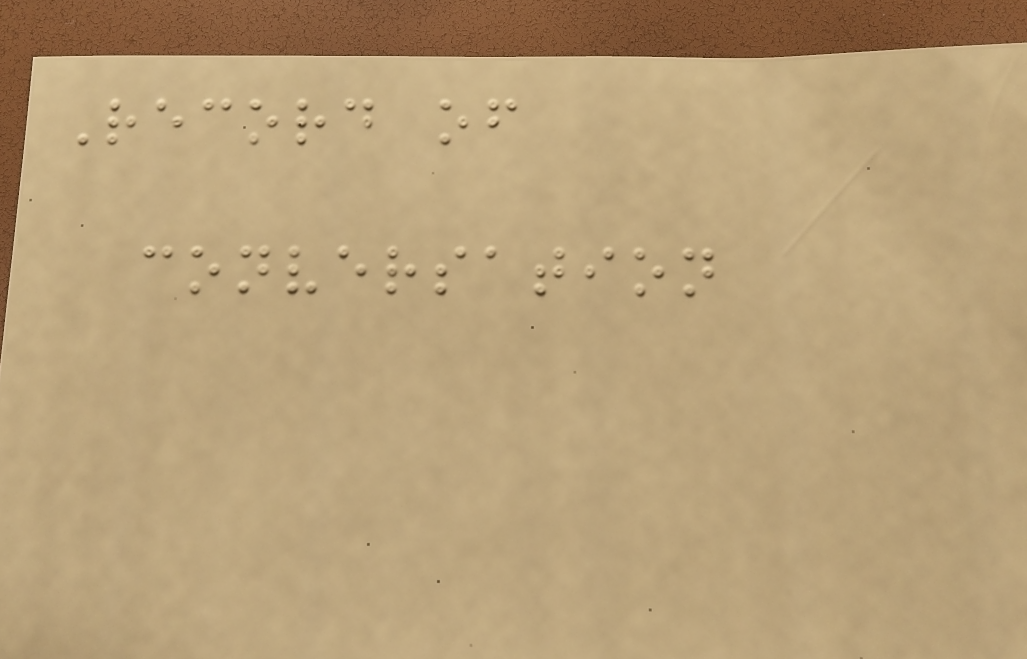Record of
conversation
